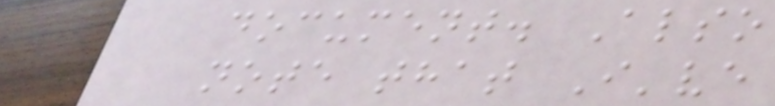document. Also
note that I've
